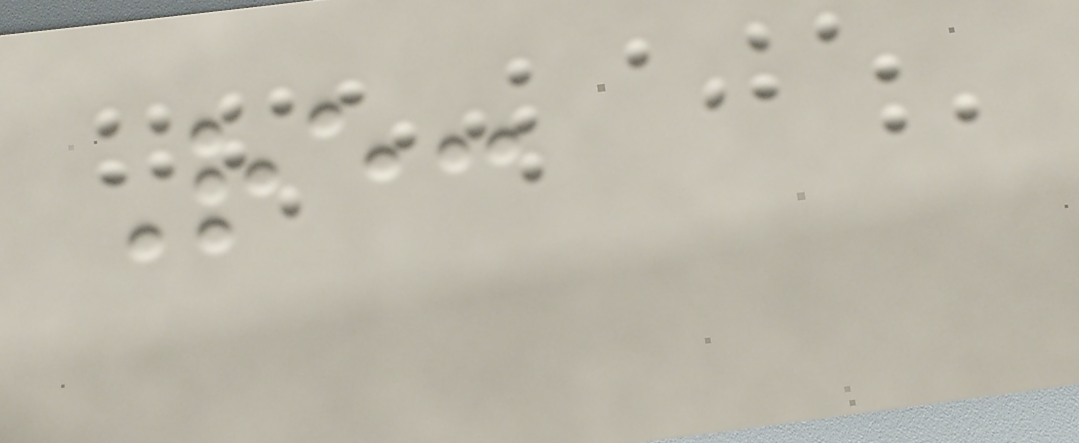Re:
